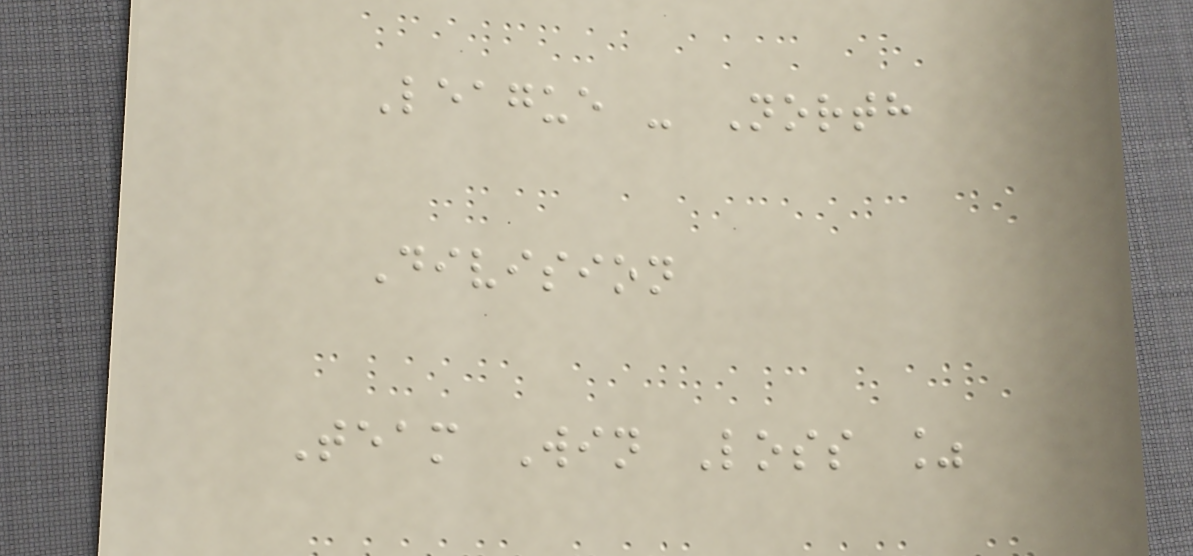League - North
Division
Team Win Loss %
